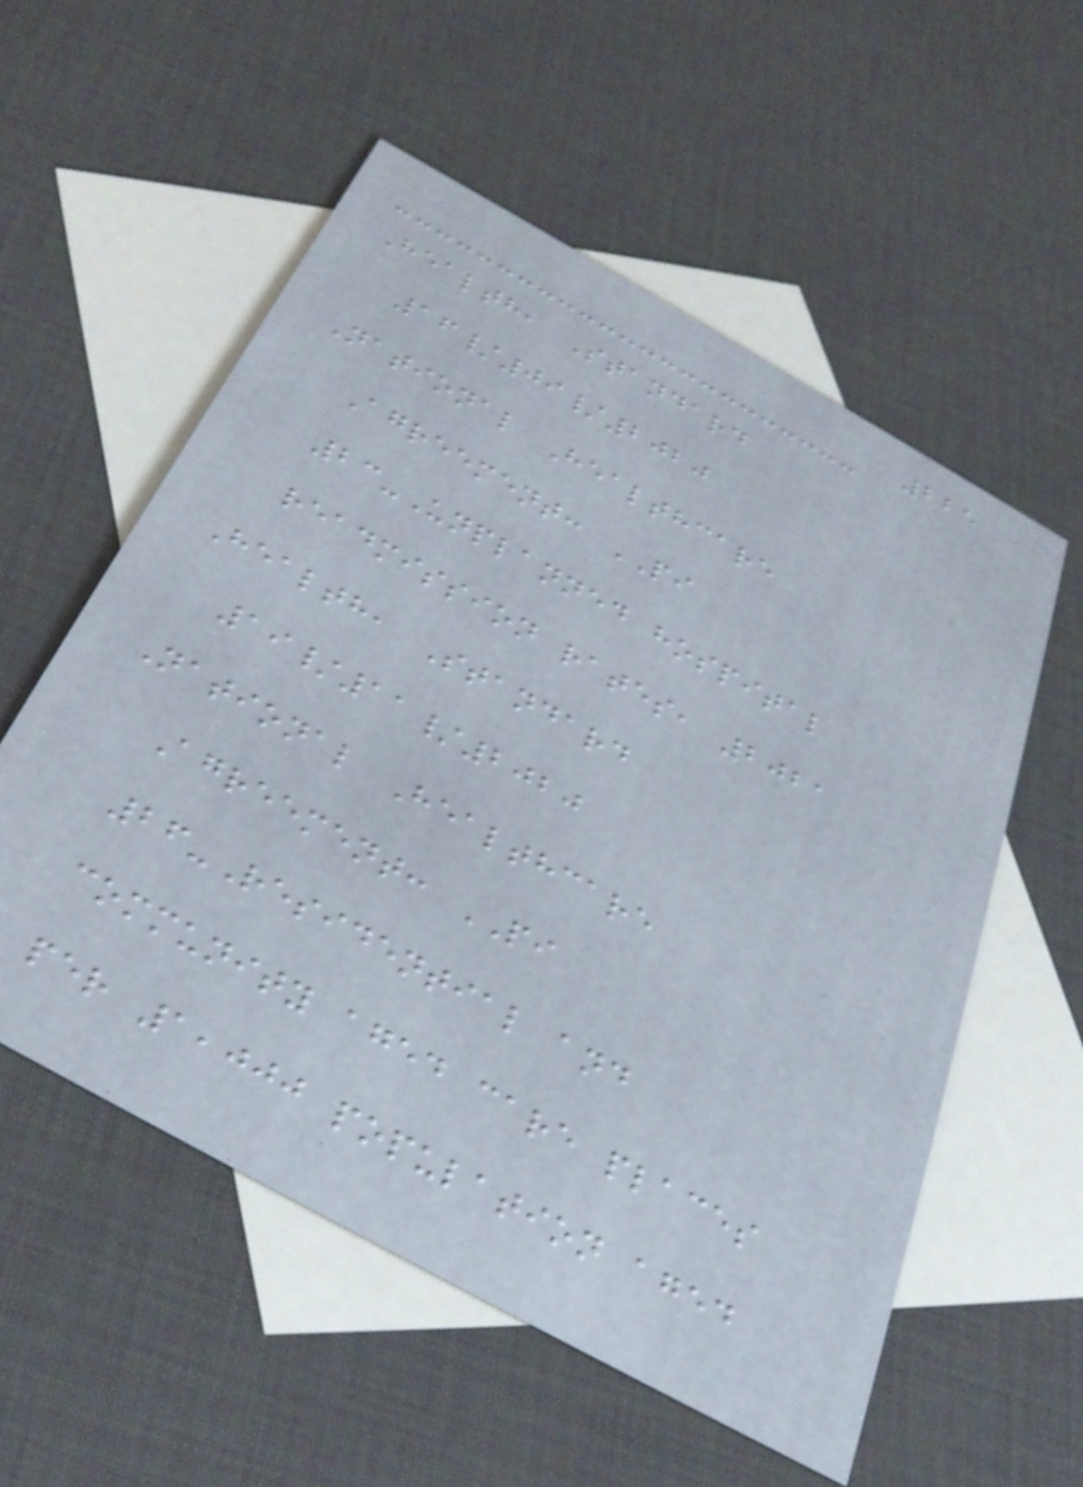225
Health, Standard
16/09/2020
National Healthcare
Agreement: PI
23-Unplanned hospital
readmission rates, 2021
Health, Standard
19/11/2020
National Healthcare
Agreement: PI
26-Residential and
community aged care places
per 1,000 population aged
